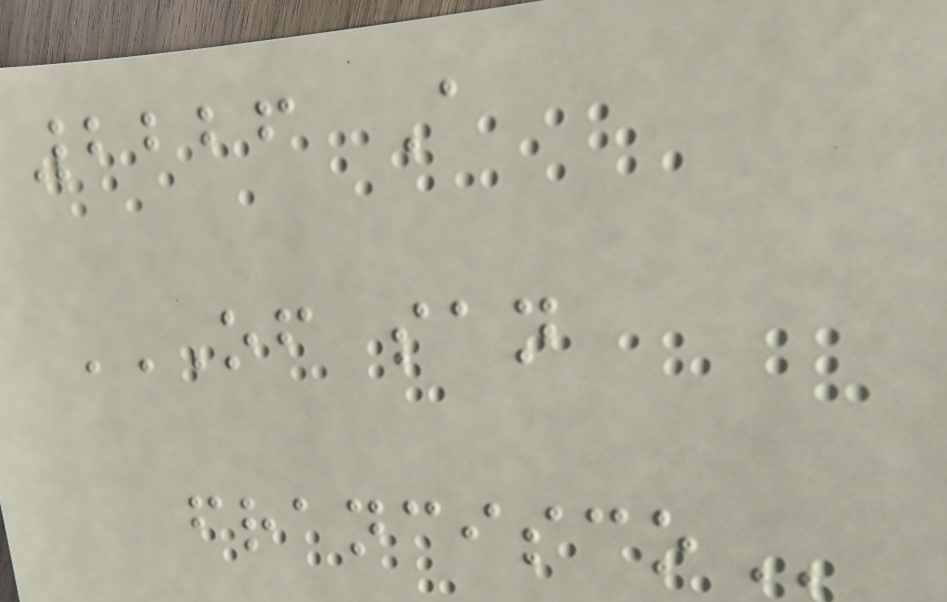2226 A
OF SAN
FRANCISCO
